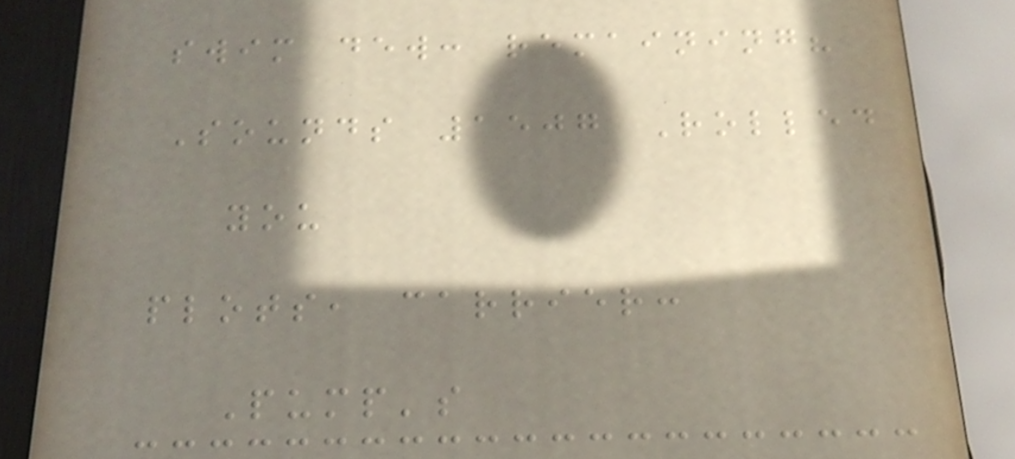swim dew: remaining?
Sounds 1507 Rolled
you
plots, carrier:
Pump's
